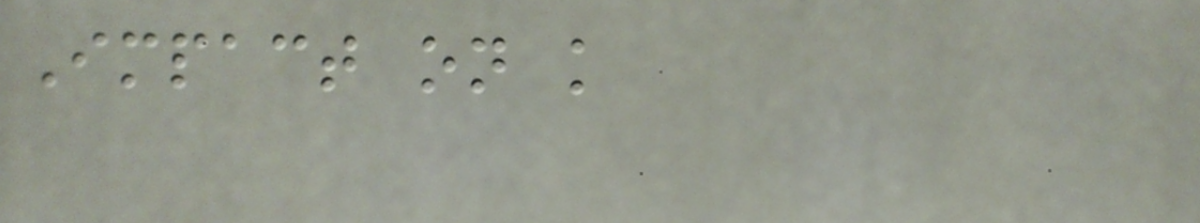Impact on knowledge
